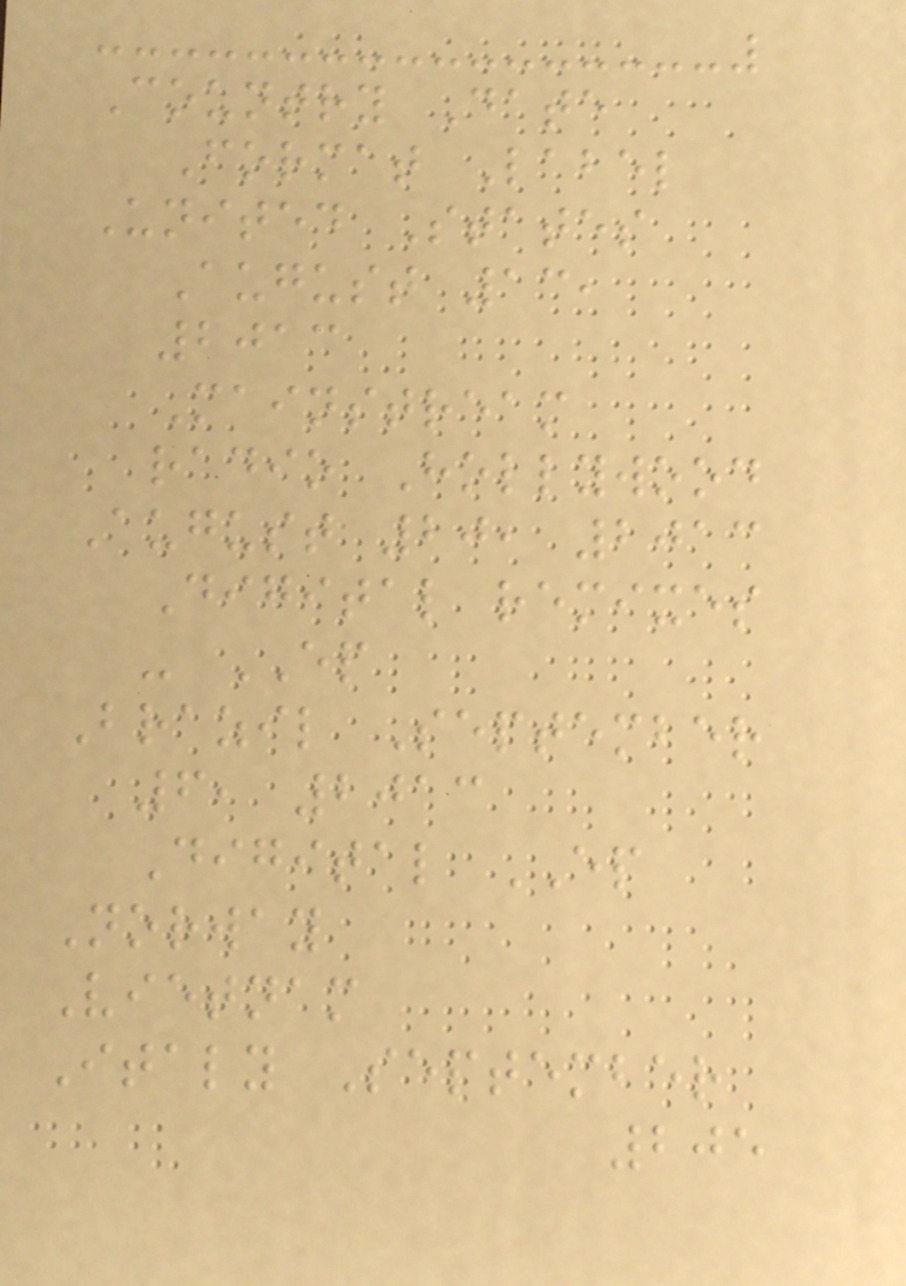Country Date
Format Label
United States
August 13,
2013
Mainstream
radio Hollywood
August 20, 2013
Digital remixes
- EP
Brazil September
6, 2013
Digital EP
Norway
Vietnam
Italy September
205
